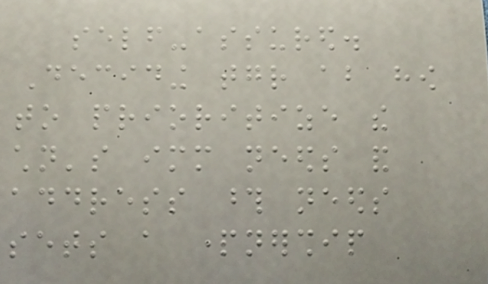self-assured.
Deciding together about how
to prioritize the
children's immediate needs and
address those needs
sets a partnership
